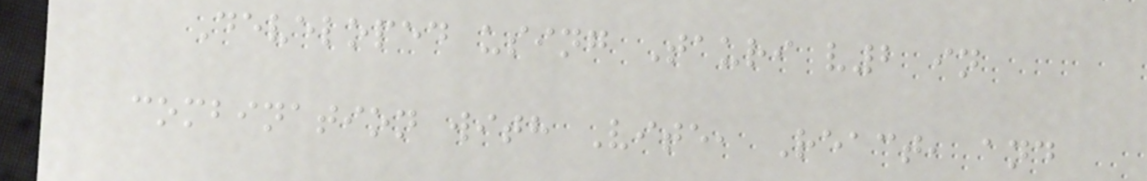Developed using Tauri v2 in
combination with Vite, React, and
